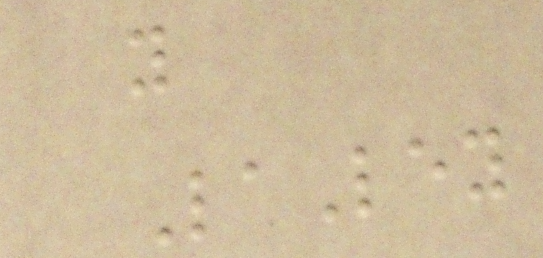y
LaLey
